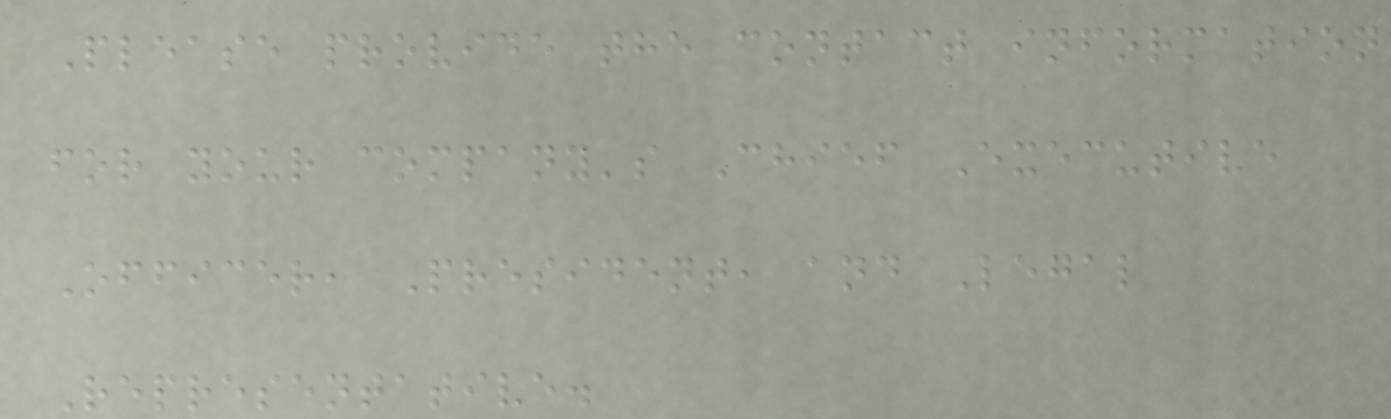Please provide the contact information
for your company's Chief Executive
Officer, President, and Legal
Representative.
